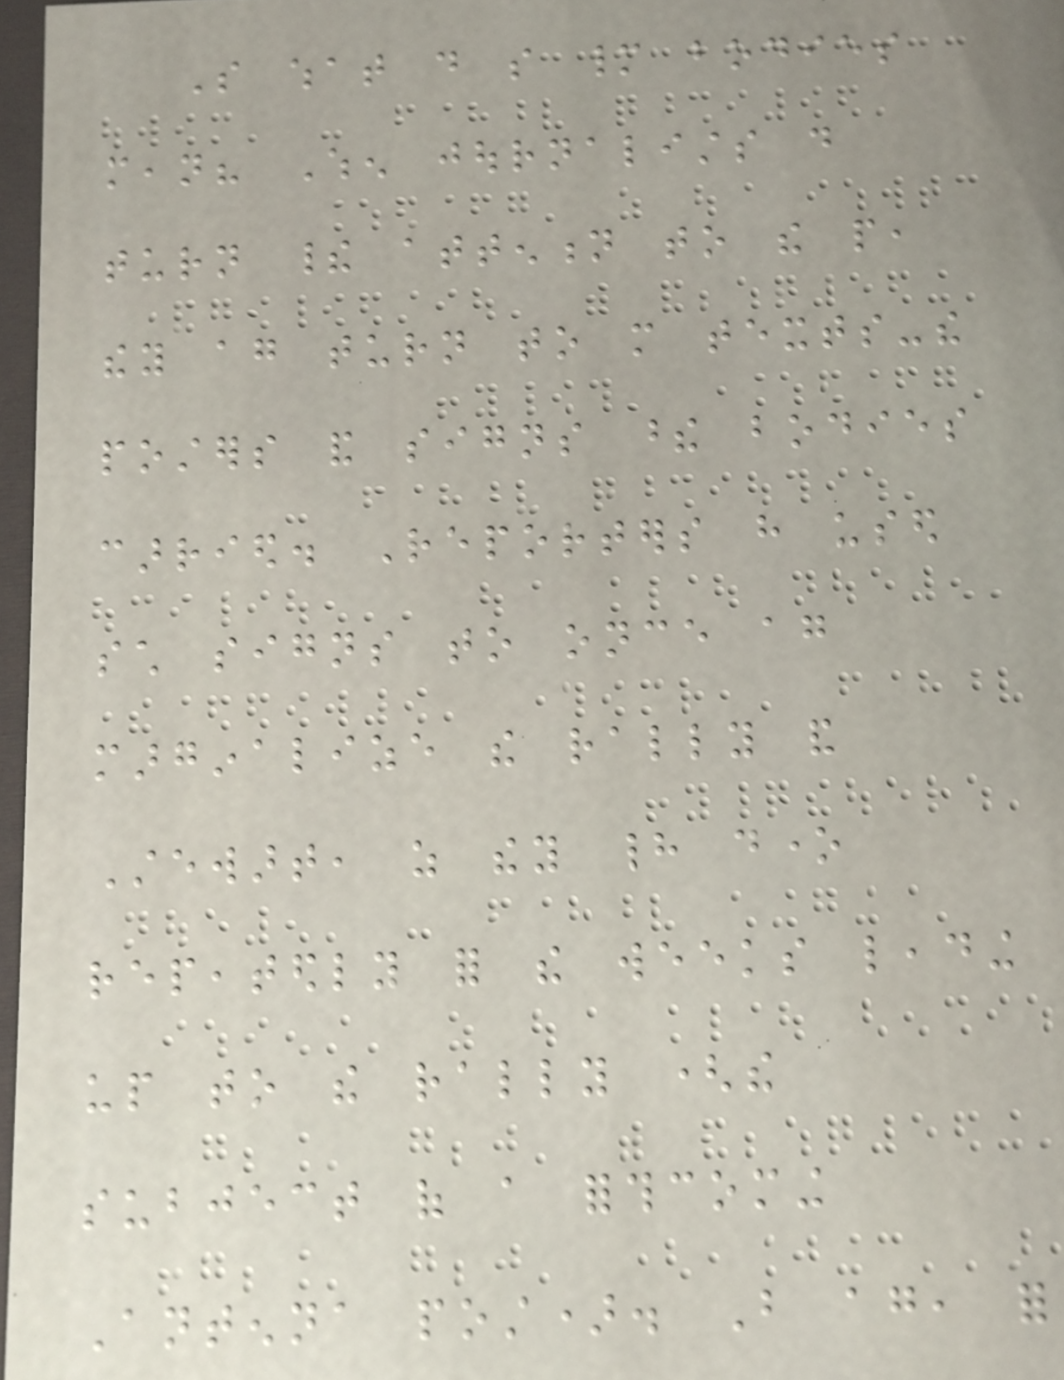So what do so many bodies
mean? When journalists do
turn their attention to the people,
they again turn to more texts-the
posters and signs these bodies
carried. Reporters have used
such signs to once again
marginalize the rally and
Stewart, as they had done
repeatedly for the weeks leading
up to the rally (the
subject of a forthcoming
Antenna post). But again, for
